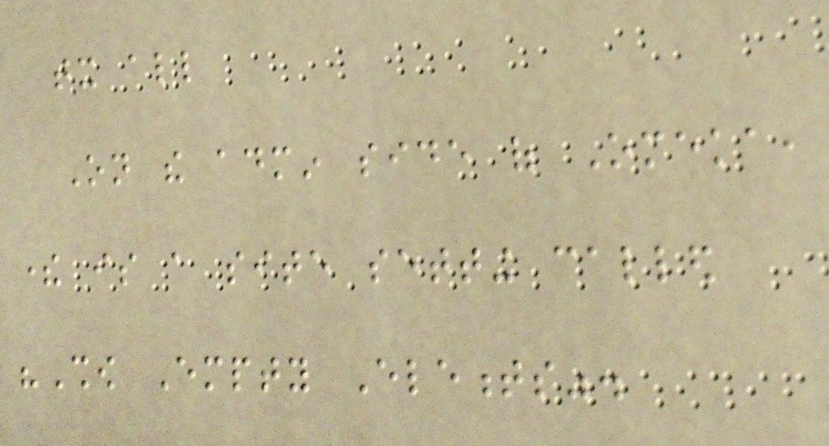tx all
On the admin side of Omeka,
there is a site setting called
"Show Empty Elements".
